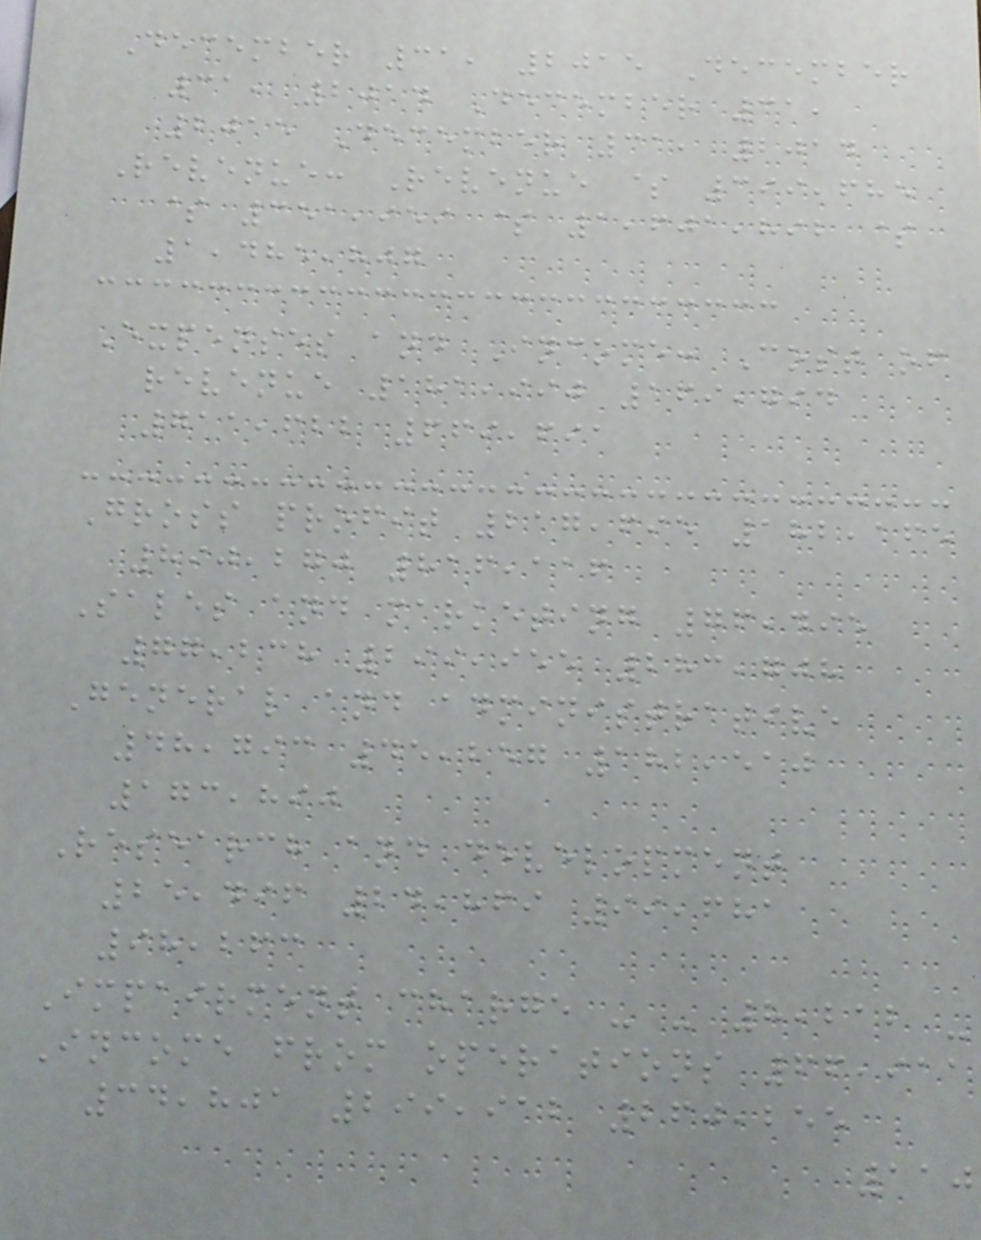December 31, 2015 December
31, 2014 December 31,
2015 December 31, 2014
Revenue: Revenue $ 399,685
$ 351,959 $ 1,601,892 $
1,485,807
Expenses and Income: Cost of
revenue 181,990 169,794
711,622 669,691
Gross profit 217,695 182,165
890,270 816,116
Sales and marketing 76,495
77,238 299,955 283,708
General and administrative
48,793 45,257 182,510
173,890
Research and development
25,496 24,869 99,681
98,263
Impairment charge - - 8,212 -
Income from operations 66,911
34,801 299,912 260,255
110
